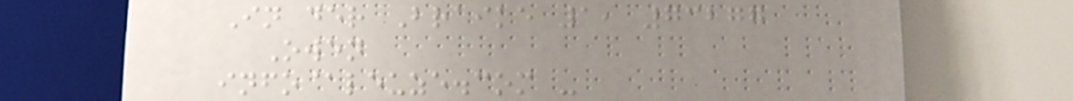In der Braike 1, 73277
Owen
info@leuze.com -
